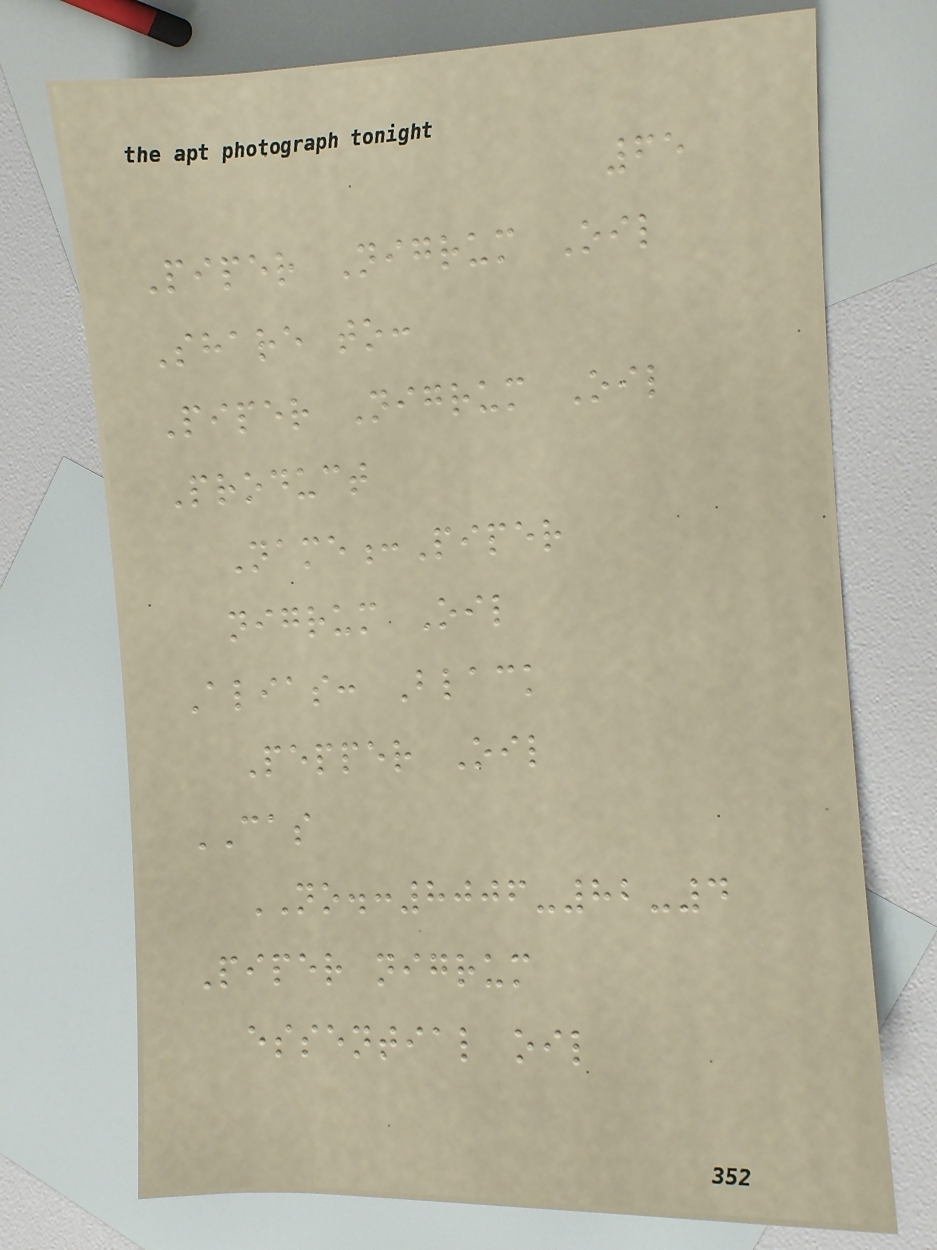65
Piper Nigrum Oil
Share to:
Piper Nigrum Oil
Product
Name:Piper
nigrum Oil
Alias: Black
Pepper Oil
CAS
NO.:8006-82-4
Piper nigrum
essential oil
